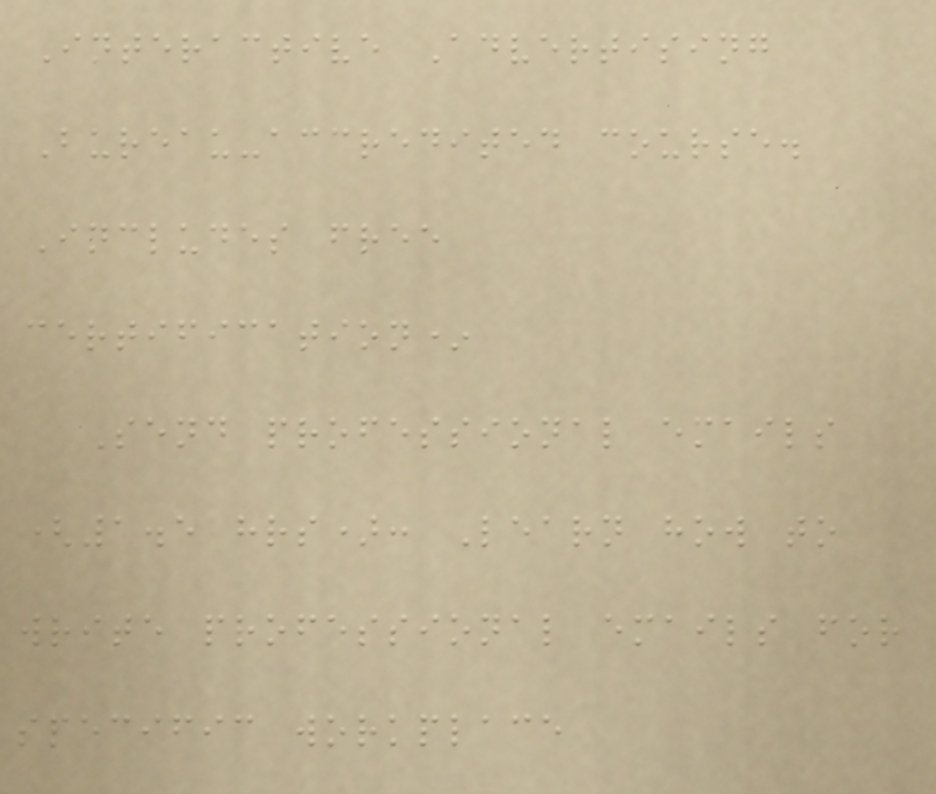Interactive Advertising
Bureau-accredited course.
Includes free
certification*
Send professional emails
(1.5 hrs): Learn how to
write professional emails for
specific workplace
